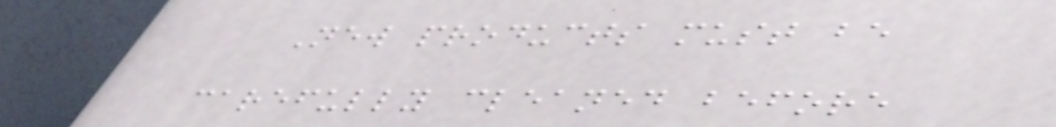New products must be
carefully cleaned before
